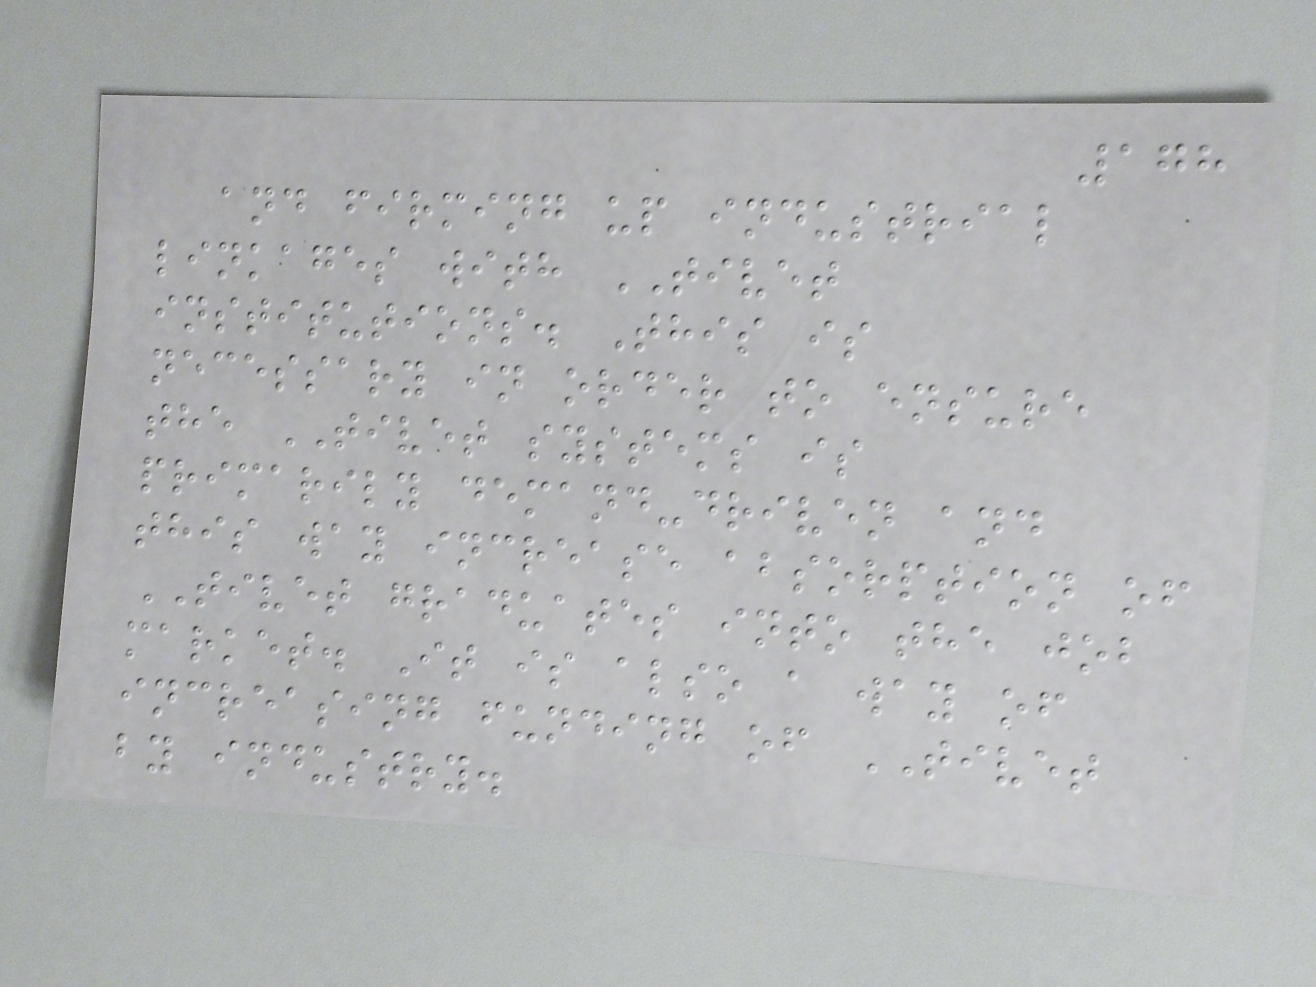178
and firming up industrial
linkages with TIVET
institutions. This is
necessary in order to ensure
the TIVET systems is
primarily demand-driven and
this way increase absorption of
TIVET graduates into the job
market. It is also a way of
increasing funding of TIVET
by industry.
